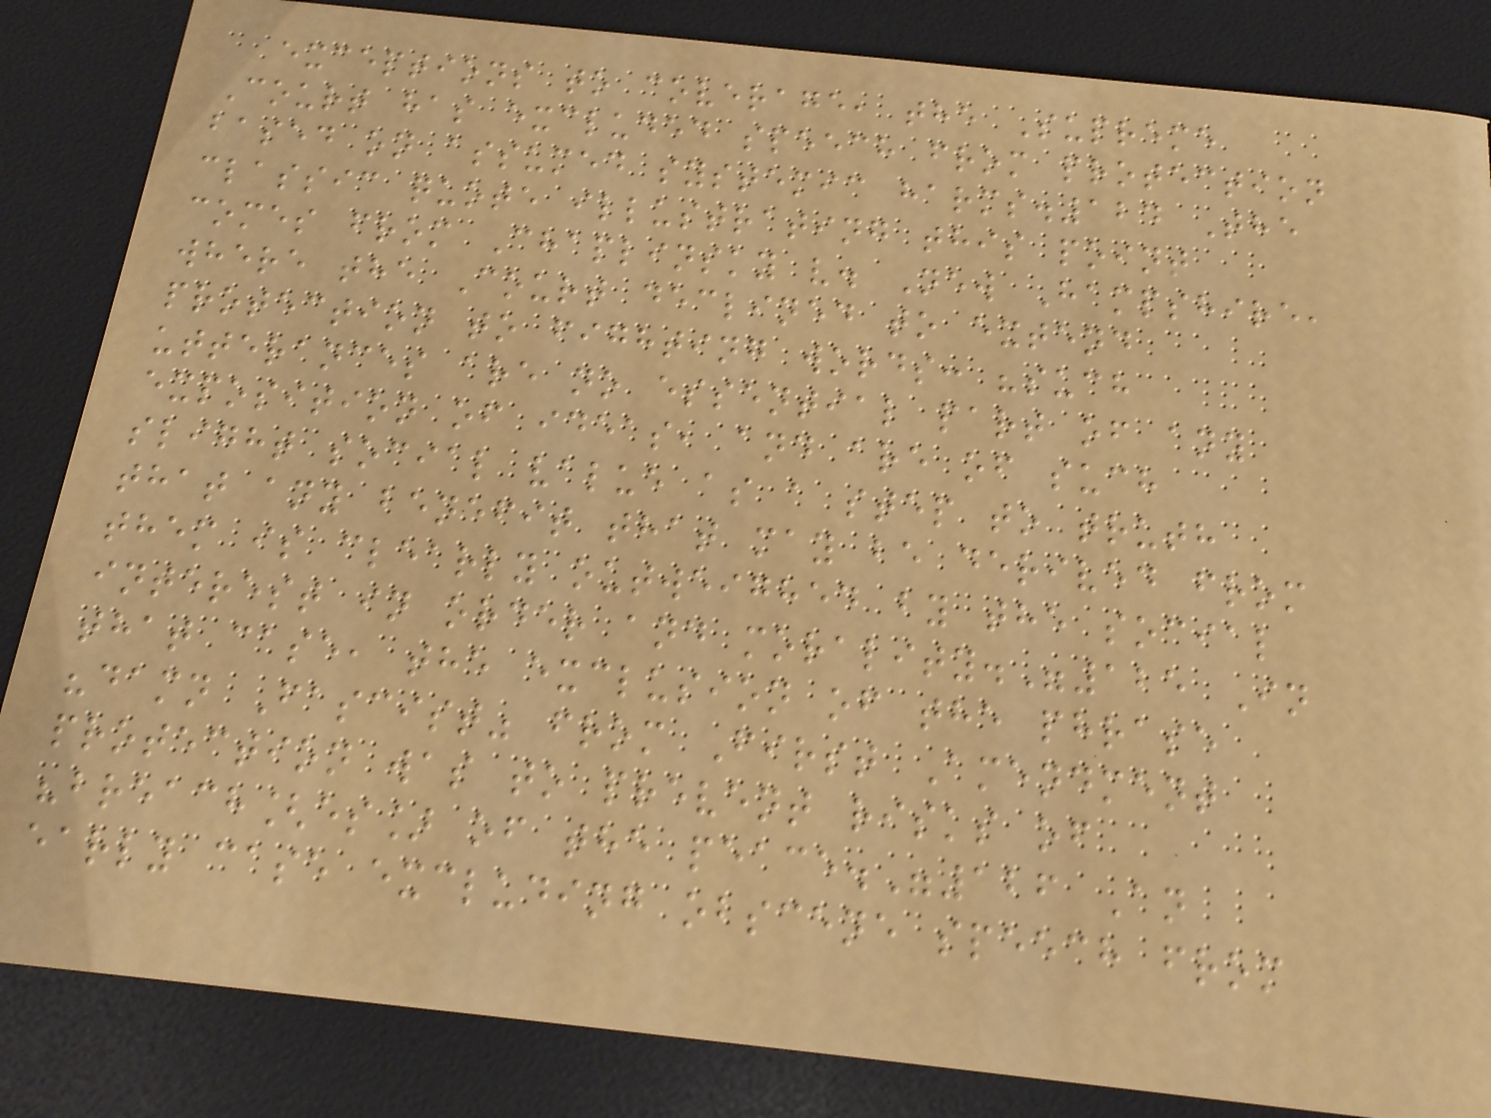exceptions to coverage, the Supreme
Court has excluded speech from protection
based on assumed systemic harms.124 The
classic quote illustrating this point
comes from Chaplinsky v. New Hampshire,
where the Court declined to extend
protection to fighting words: "such
utterances are no essential part of any
exposition of ideas, and are of such
slight social value as a step to truth
that any benefit that may be derived from
them is clearly outweighed by the social
interest in order and morality."125 In
that case, the exclusion of the phrase
"damn Fascist" from First Amendment
protection was to prevent risks of
"breach[es] of the peace."126 An
early case excluding obscene speech from
